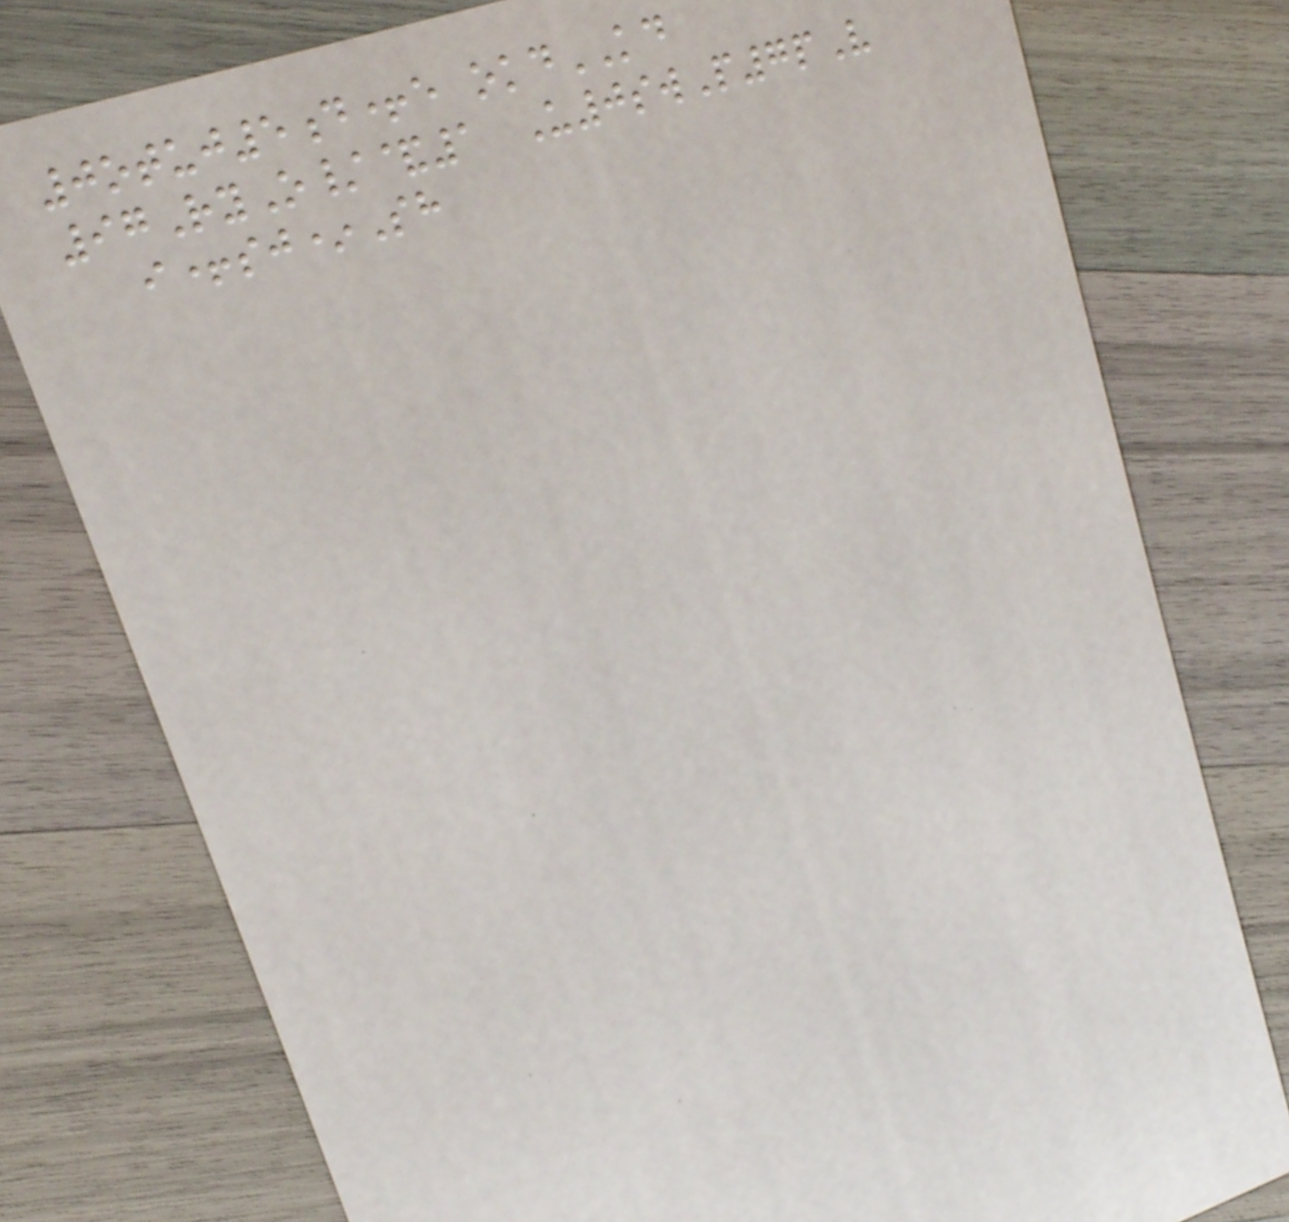0otuj5d+e okdKD
97RyO/&1 U0swP7pV
i+sj*Sh
